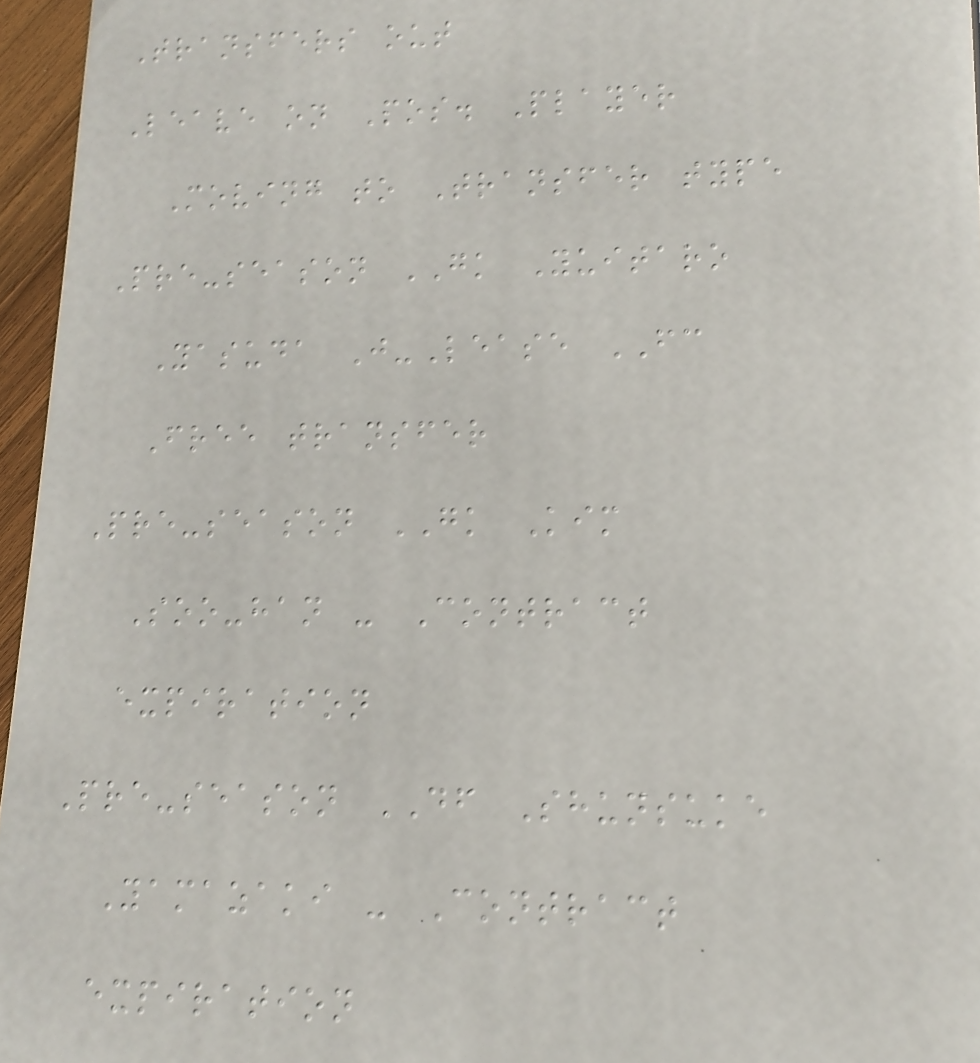Transfers out
Leave on Pos. Player
Moving to Transfer type
Pre-season GK Yuitaro
Yasuda J-Lease FC
Free transfer
Pre-season GK Kim
Soo-han - Contract
expiration
Pre-season DF Shunsuke
Yamazaki - Contract
expiration
